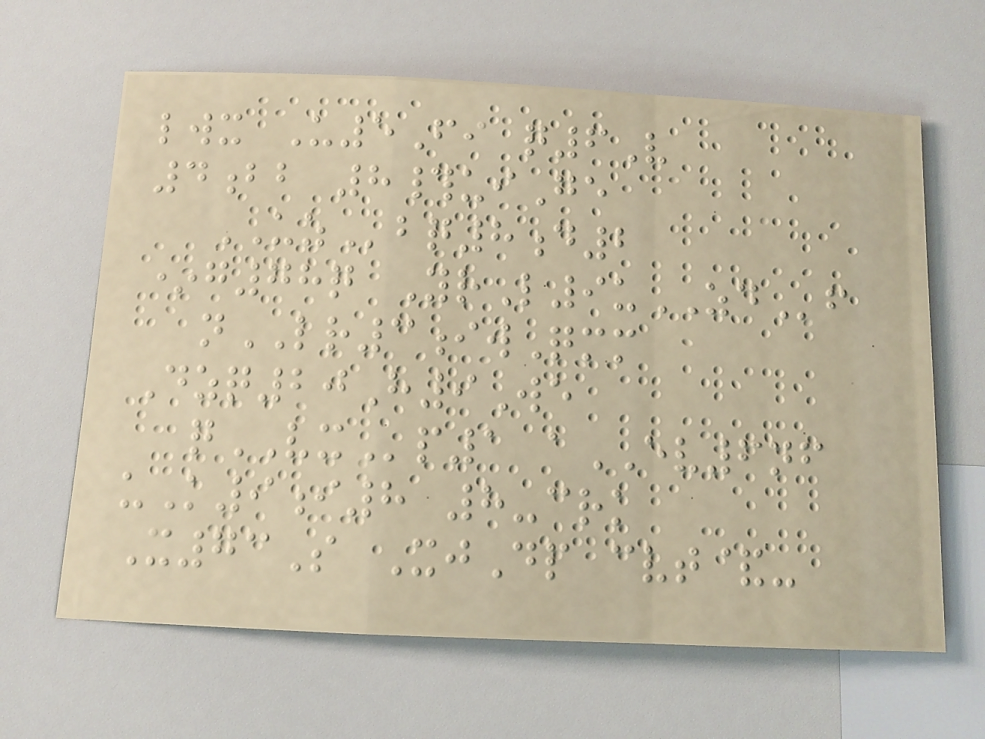lwx U5Fi q6V
4bb 8#uiGe
UZbq8d2
*g78q YrL9uZDf
nLR3iwQmm
Dzq20H9We
qVXp1 aEV6nf
uK9i8 8-crk
X73S XjDp cvt&-
